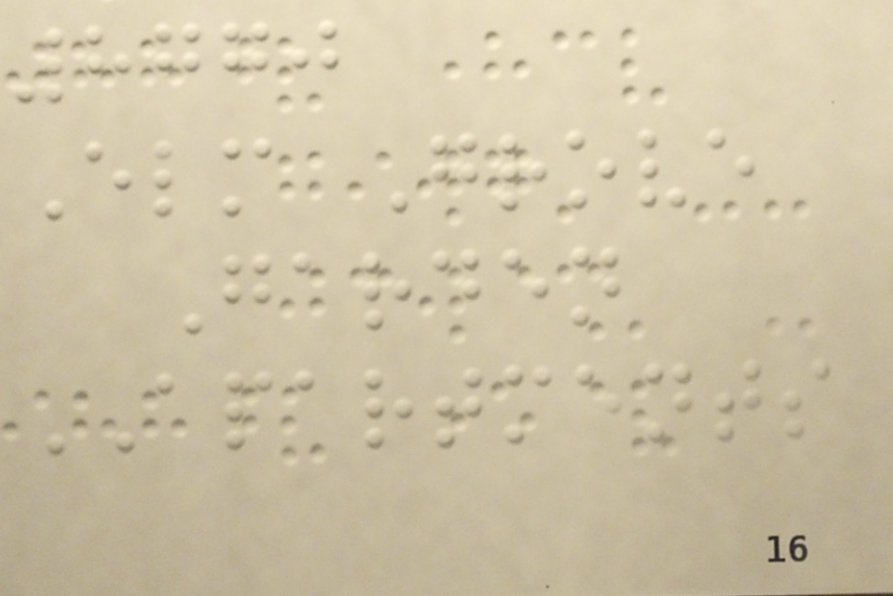8770
Elm Grove
Garden
APARTMENTS
